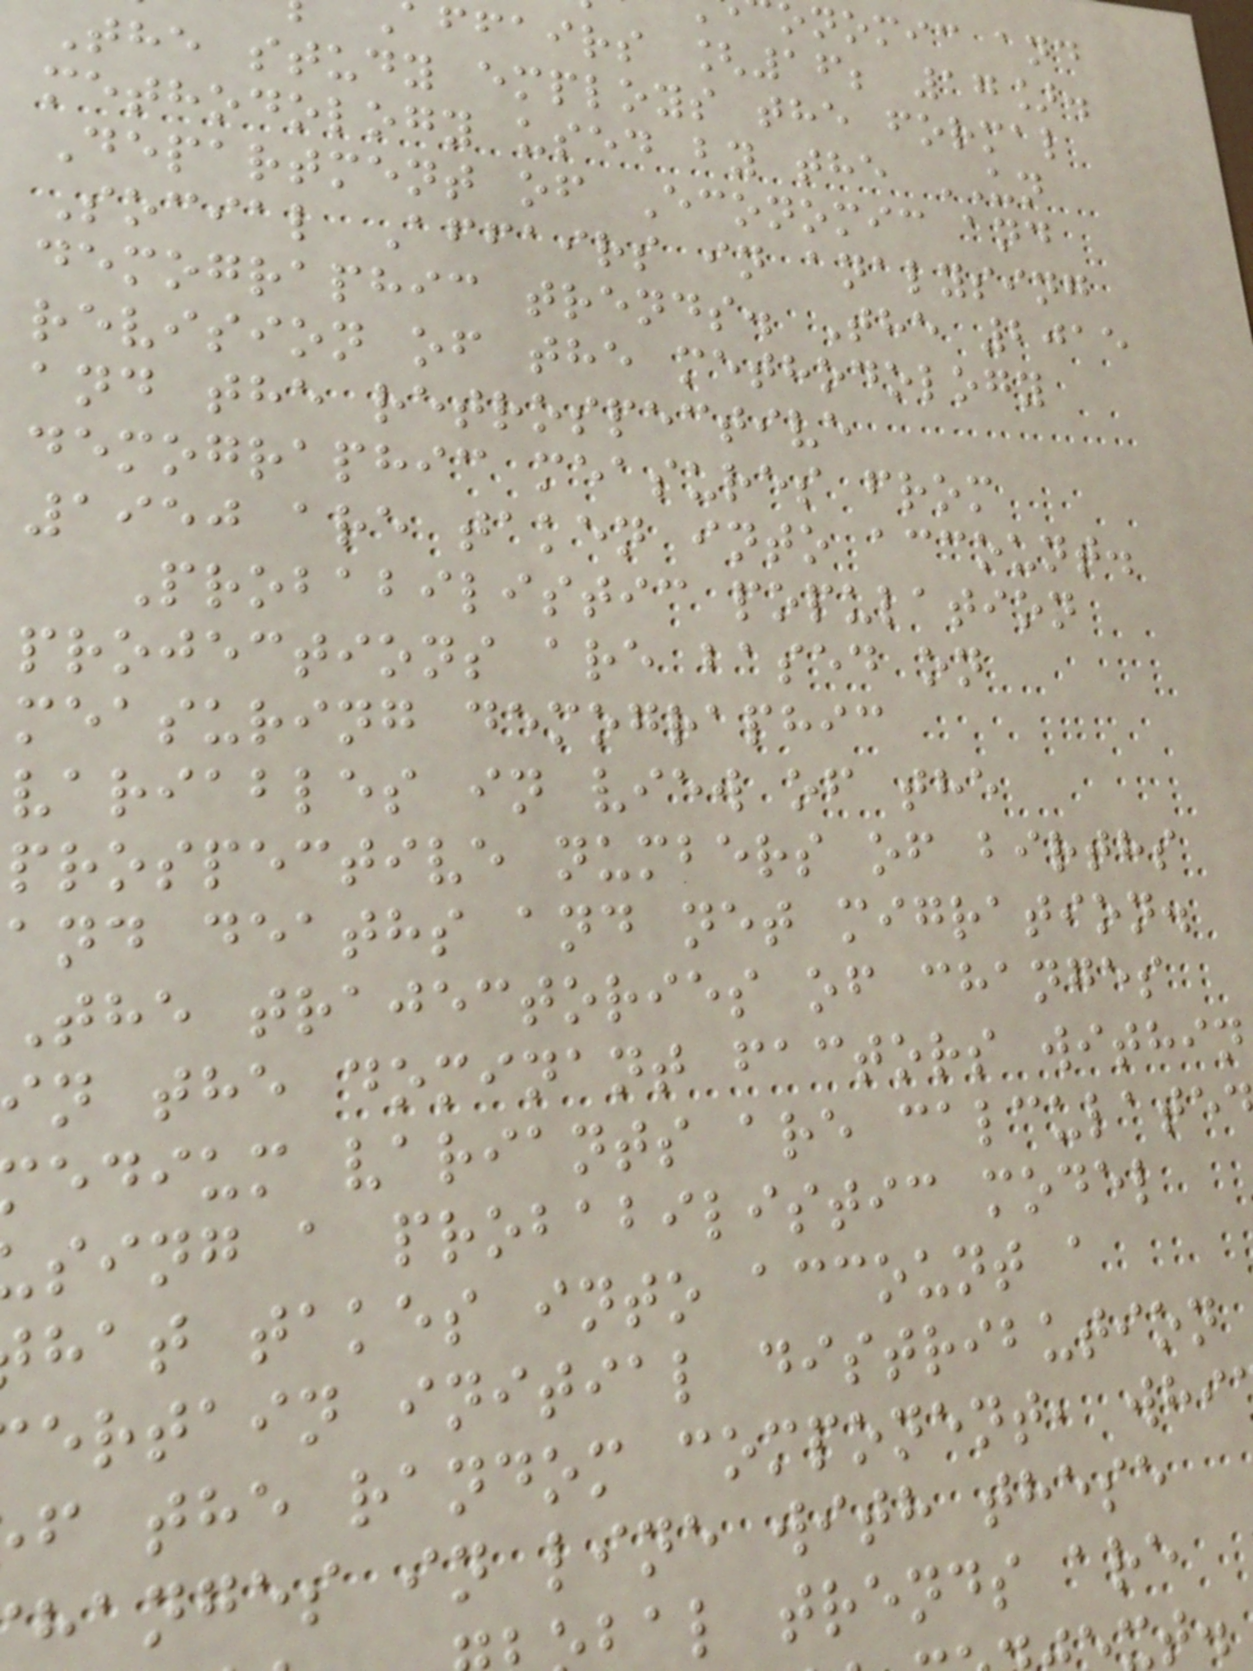onomic and
ffairs [16; 17].
The study employs the formal
methodology used by the UN
Department of Economic and
Social Affairs in analysing
demographic trends. The 2015
revision of the methodology
and the retrospective
demographic measures from
1950 are taken into account.
Probabilistic population
projections are based on
measuring demographic
variables in view of the
prospective numbers of births
and deaths and net migration.
The trajectories of changes
n the dominant factors within
edium variants are calculate
sing a probabilistic model
hat takes into account a
ertain initial distribution
f the random component, whi
hanges in line with these
al trends are
